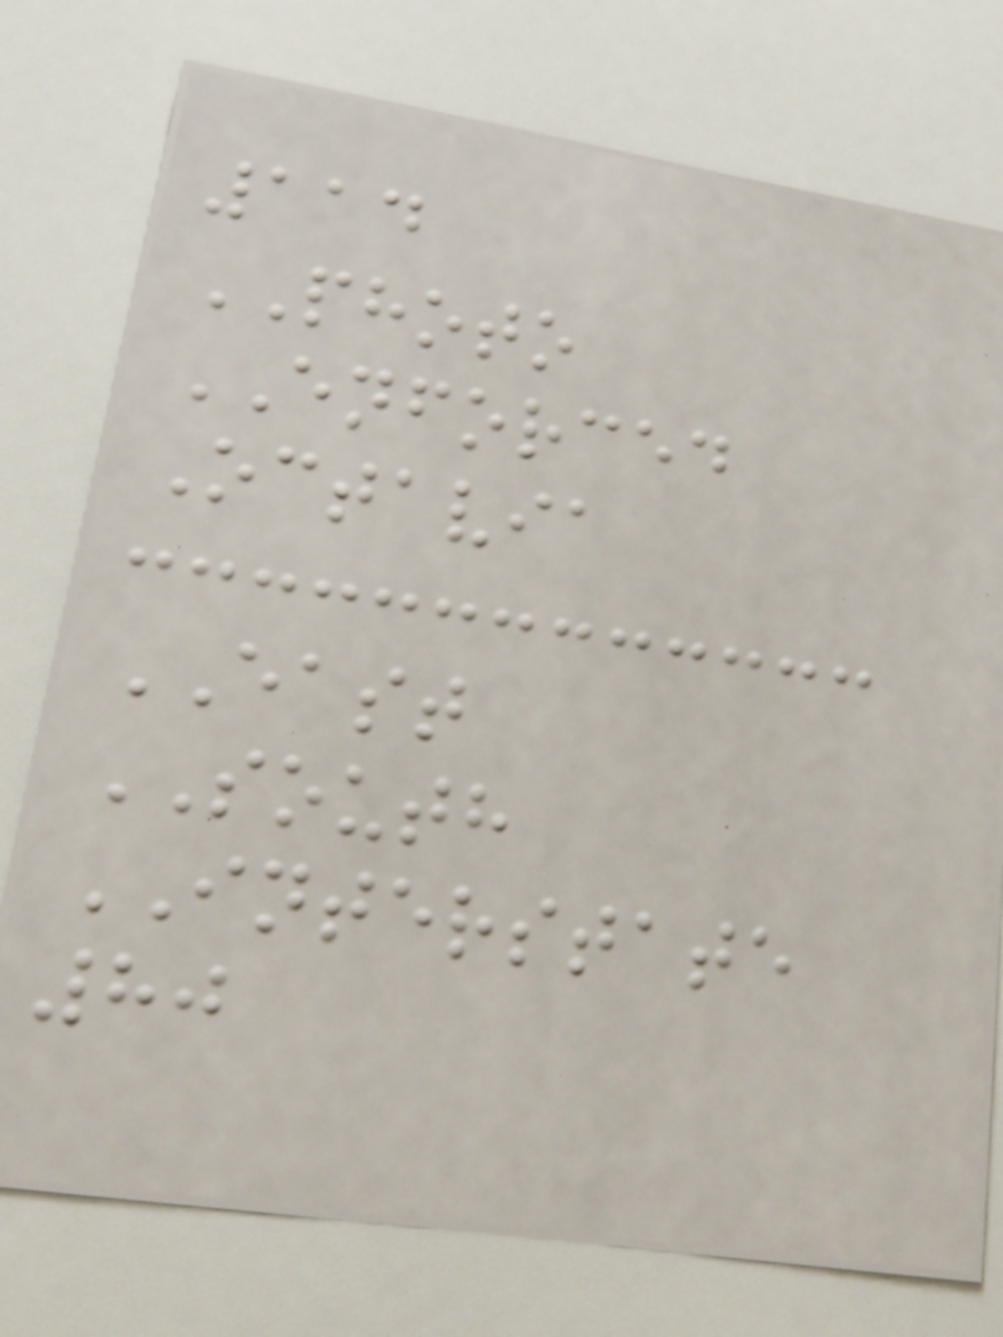114
PHOTO
ENFORCED
Octavia
EAST
SOUTH
INTERSTATE
80
